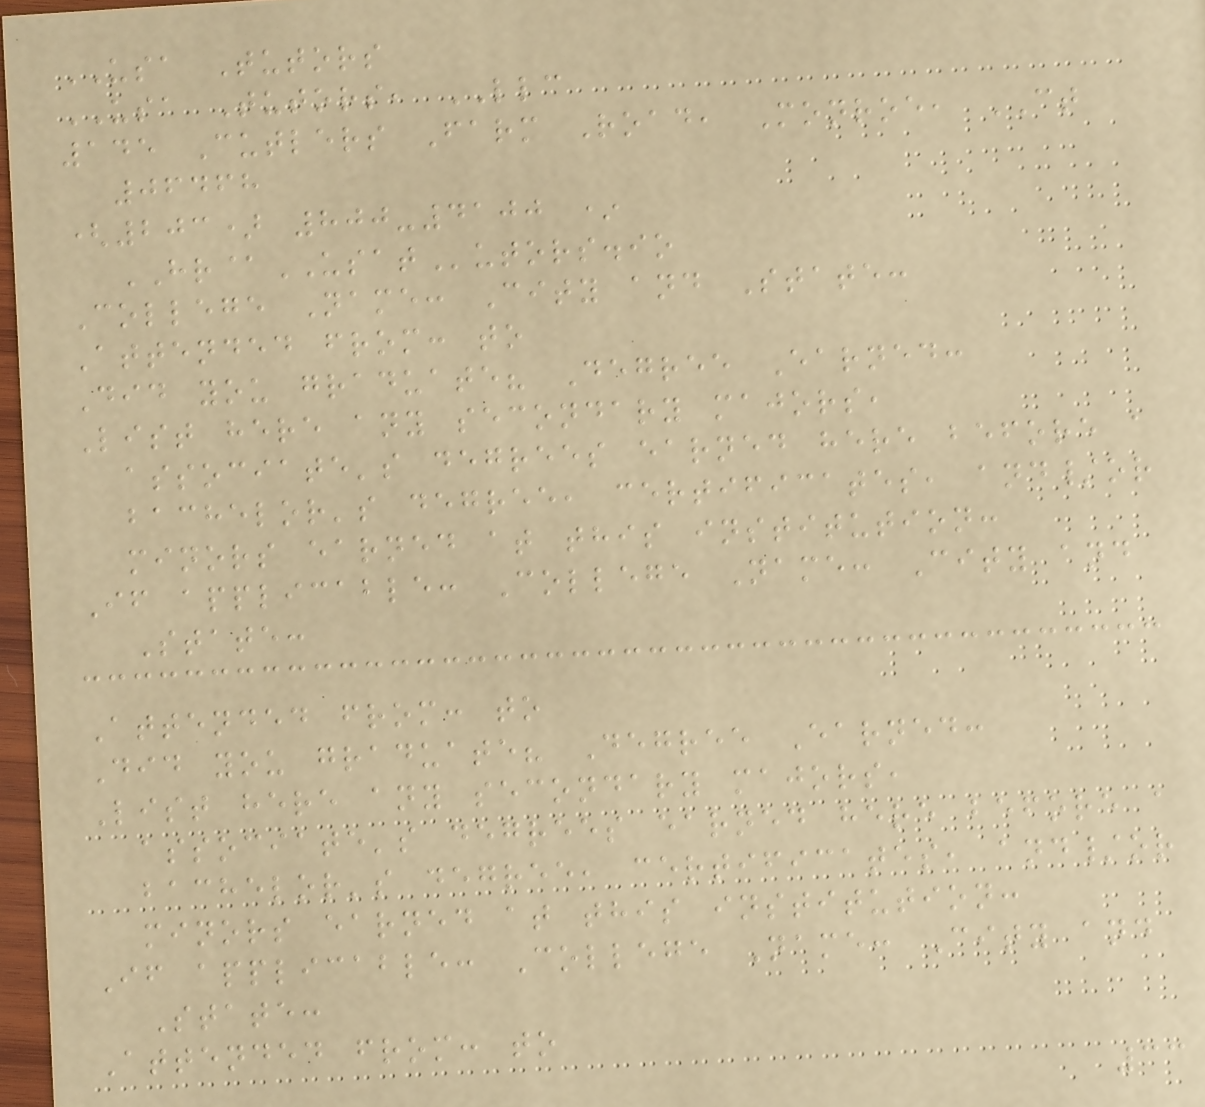USA Tutors
USA Tutors, LLC
145 Cutlers Farm Road, Monroe, CT
06468
(203) 800-4100 *
HR@USATutors.io
College Name: City and State:
Attended from: to
Did you graduate? Degree Earned:
List here any secondary majors,
associate's degrees earned here before a
bachelor's degree, certificates, and/or
minors earned at this institution:
If applicable: College Name: City and
State:
Attended from: to
Did you graduate? Degree Earned:
List here any secondary majors,
associate's degrees earned here before a
bachelor's degree, certificates, and/or
minors earned at this institution:
If applicable: College Name: City and
State:
Attended from: to
33
